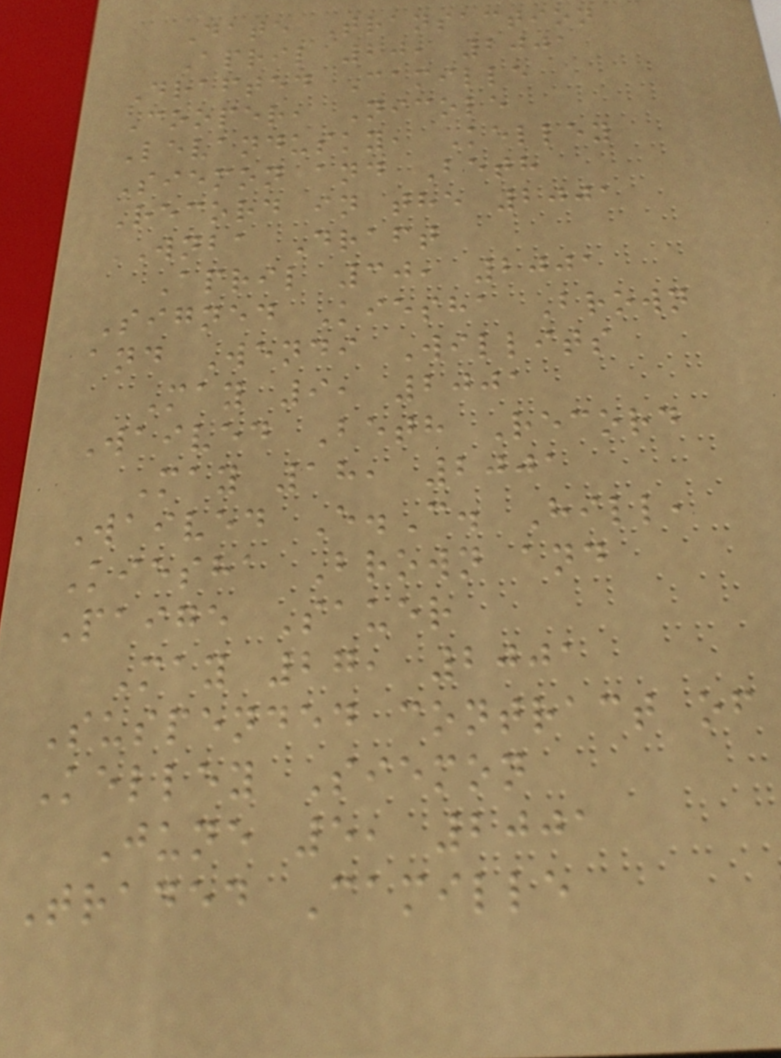Date Transaction
April 20, 2001
Drafted Camille
Cooper, Nicole
Levandusky, Kelley
Siemon and Beth
Record in the 2001
WNBA Draft
April 30, 2001
Signed Kiesha Brown
and Wendi Willits
May 9, 2001
Waived Beth Record
May 18, 2001
Waived E.C. Hill,
Kiesha Brown and
Paige Sauer
May 27, 2001
Suspended contract of
Kelley Siemon
June 5, 2001
Traded Camille
